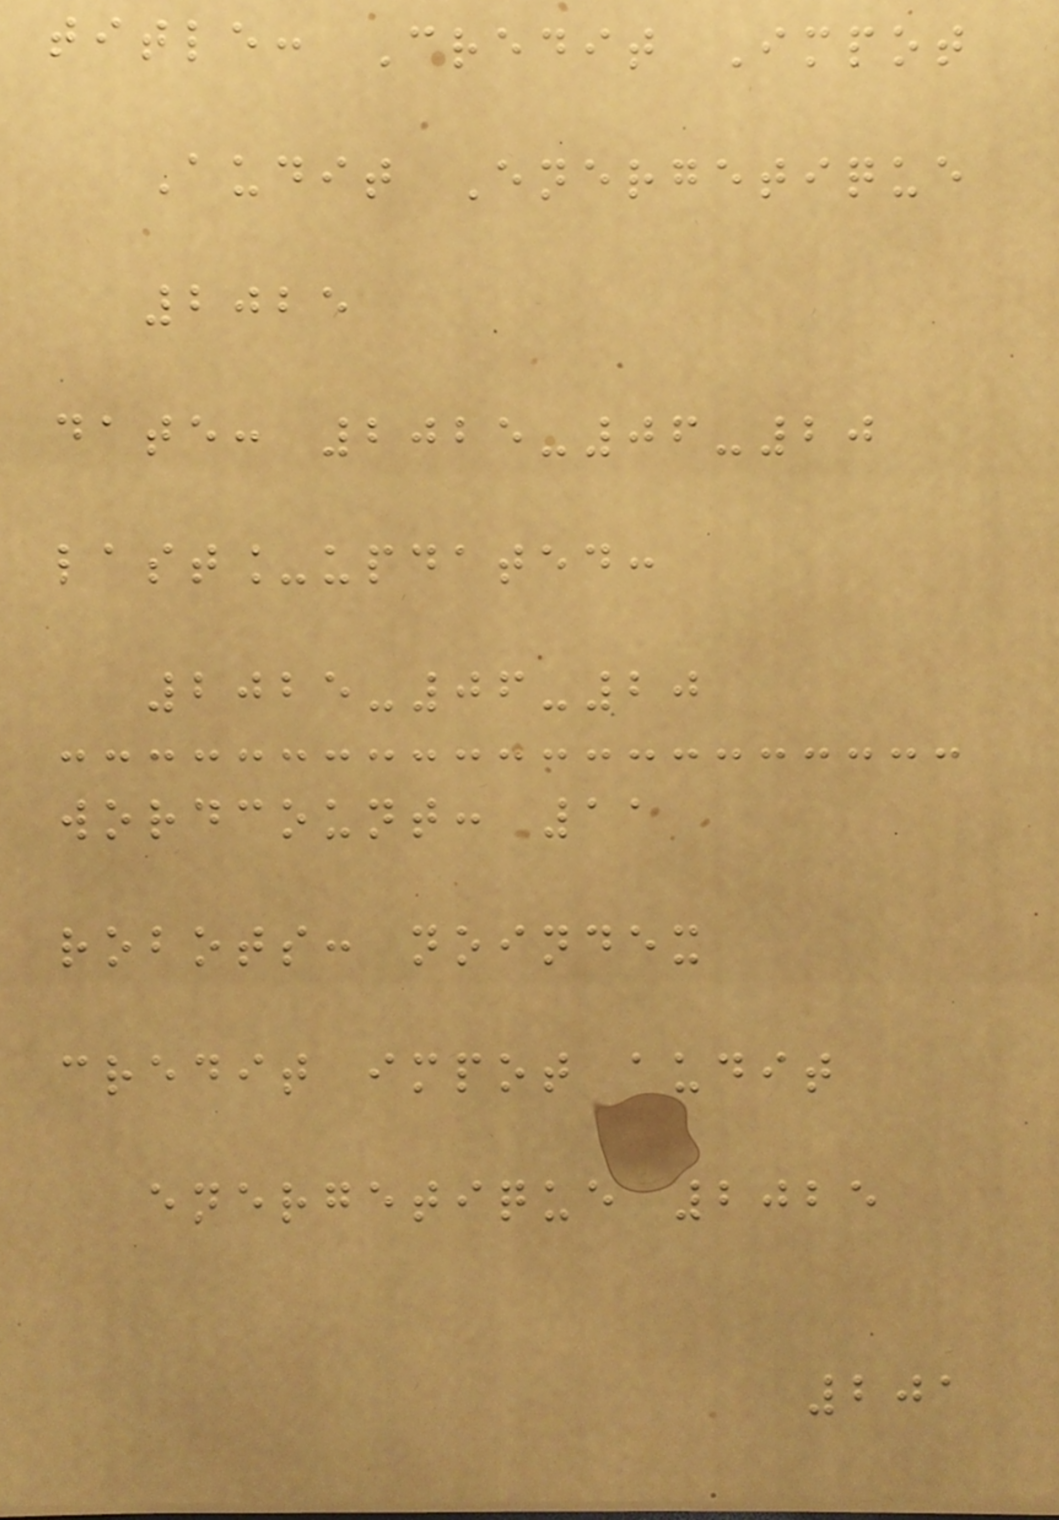title: Credit Impot
Audit Energetique
2025
date: 2025-06-20
last_updated:
2025-06-20
wordcount: 11
robots: noindex
credit impot audit
energetique 2025
201
